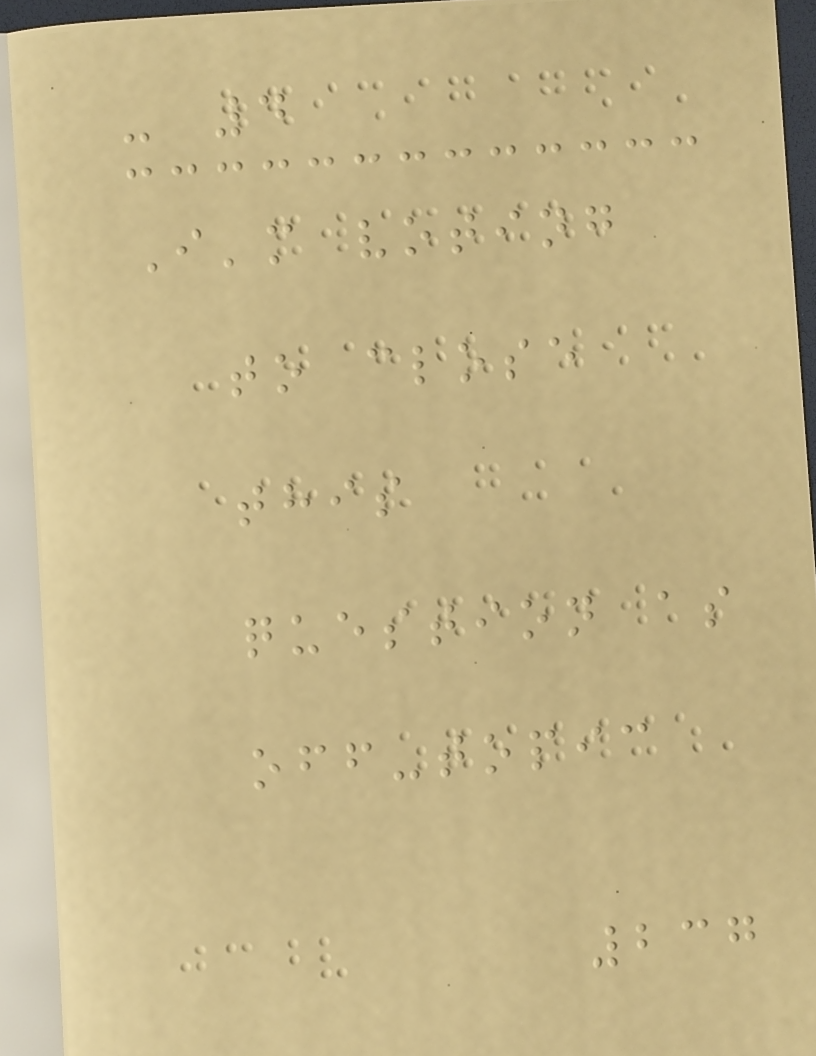- 4
I'm voting
to close
this
question as
off-topic
237
